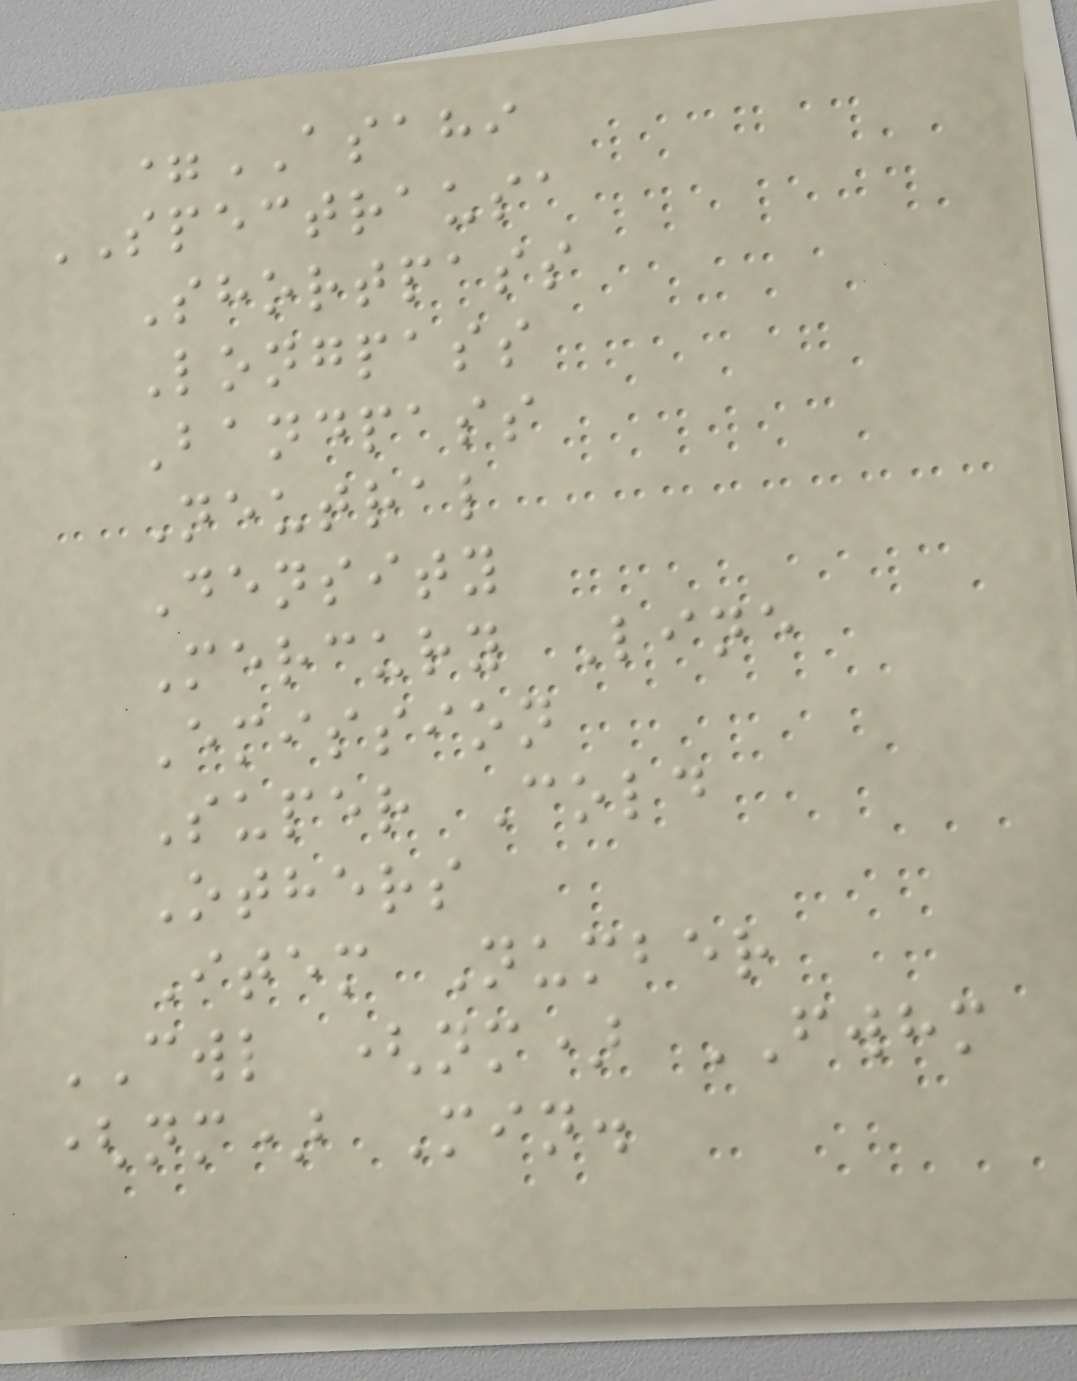=ASAHI
SPECTRAUSA
Shortpass
Longpass
Bandpass
Neutral
Density
Mercury Line
Emission
Super Cold
Others
Item Number
CWL (nm) FWHM
(nm) Min.
